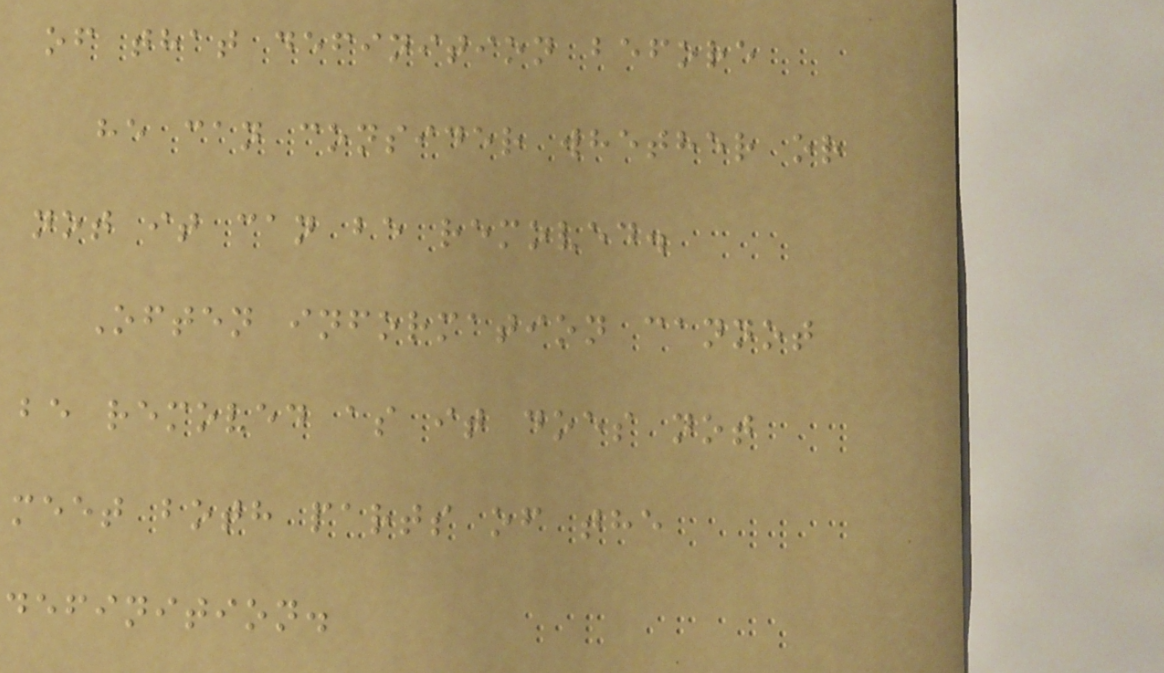of that definition before
he can consider whether or
not it can be removed.
Often information cannot
be removed as it does not
meet both parts of the
definition.
